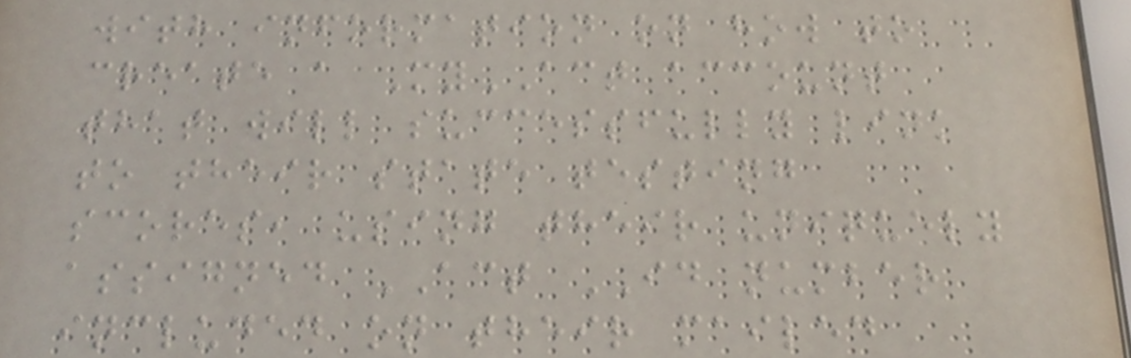with information on how to
create a MyACT account
that will successfully link
to their state testing
scores, using their uniquely
assigned ACT ID number
included on their mailed
